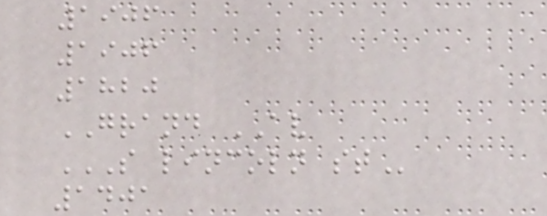1906
1906
1820
GRAND AV
S LINCOLN ST
1401
